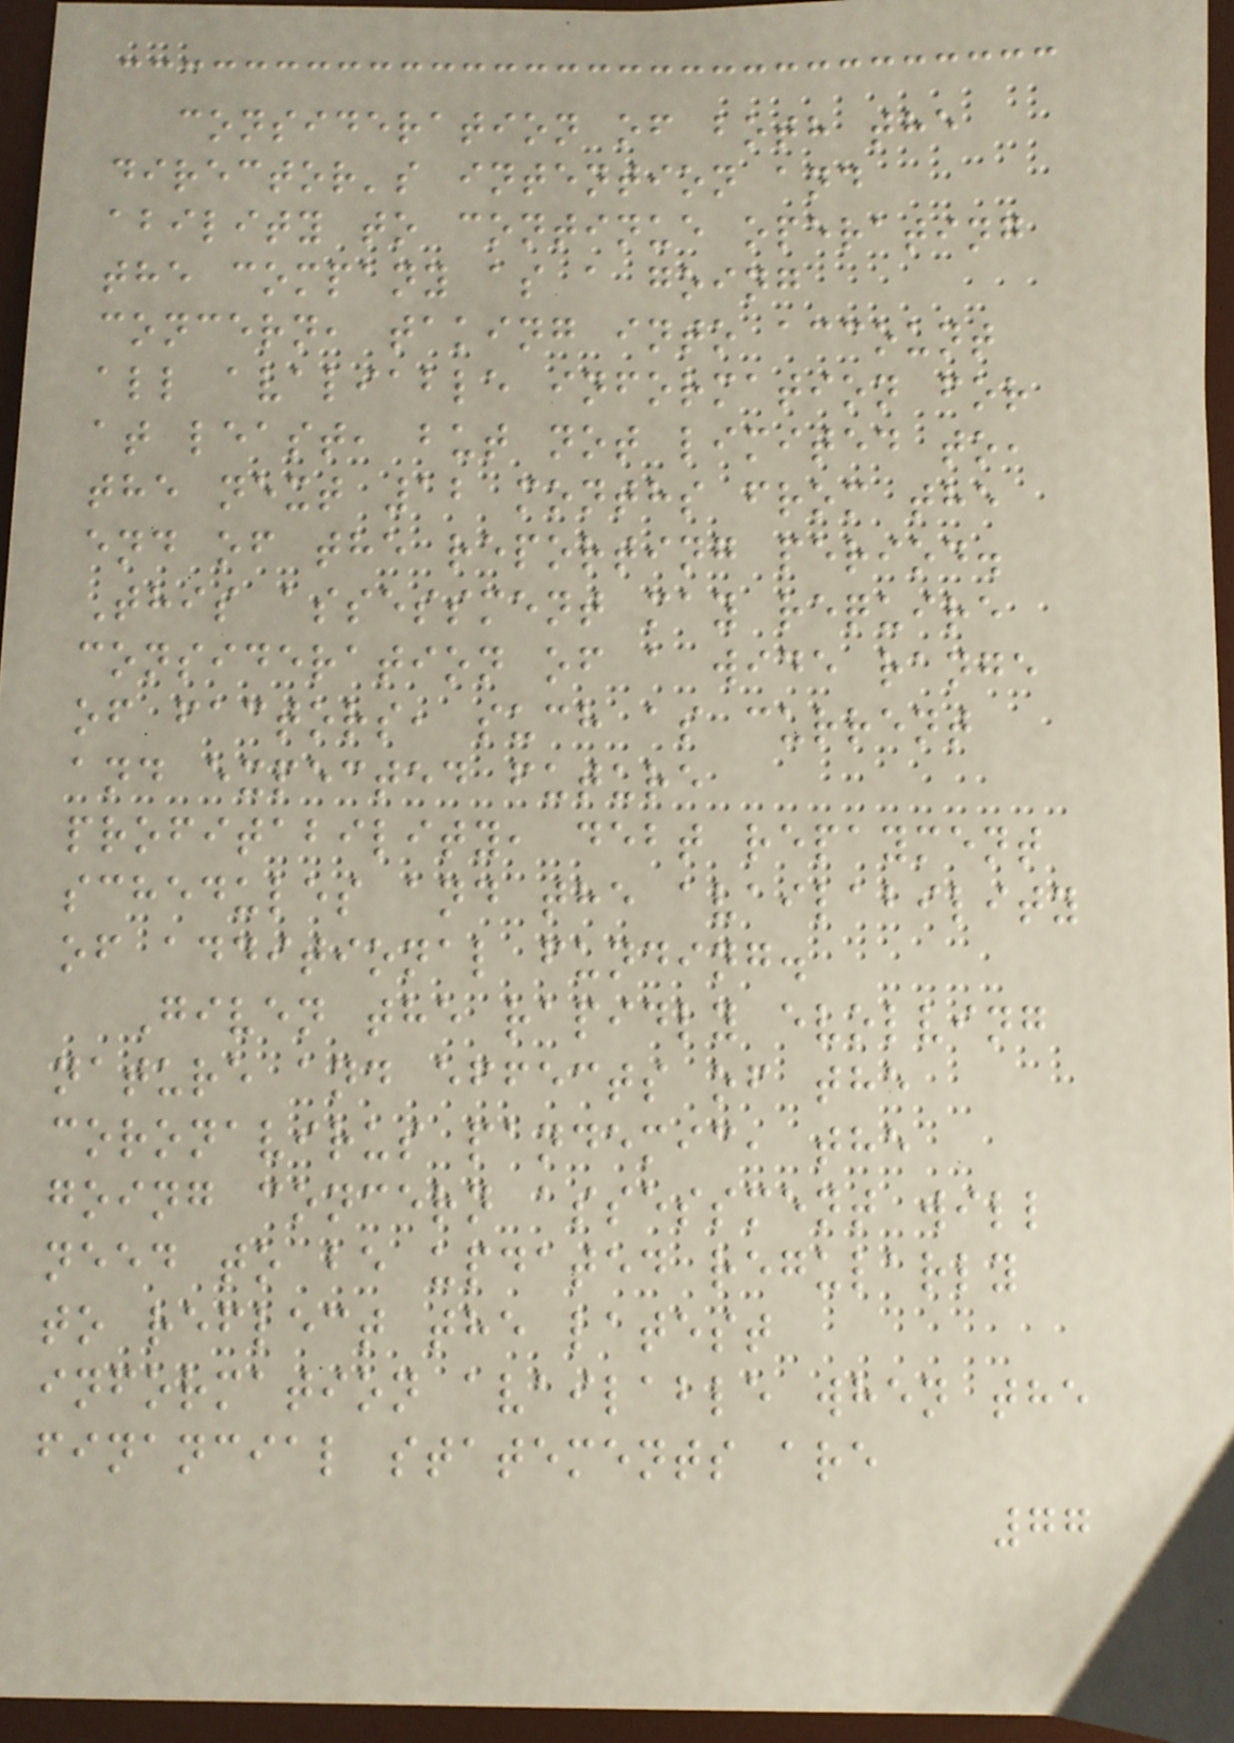consideration of both the
director's intention and
ability to continue operating
the company as a going
concern, taking into account
all avaliable information for
at least, but not limited to,
the next 12 months from the
end of the reporting period.
This assessment may require
consideration of a wide range
of factors, such as current
and expected future
profitability, debt repayment
schedules and the availability
of additional funding.
Given the rapidly evolving
nature and effects of the
coronavirus pandemic, the
going concern assessment will
need to be updated regularly
to reflect the latest
information available when the
financial statements are
77
